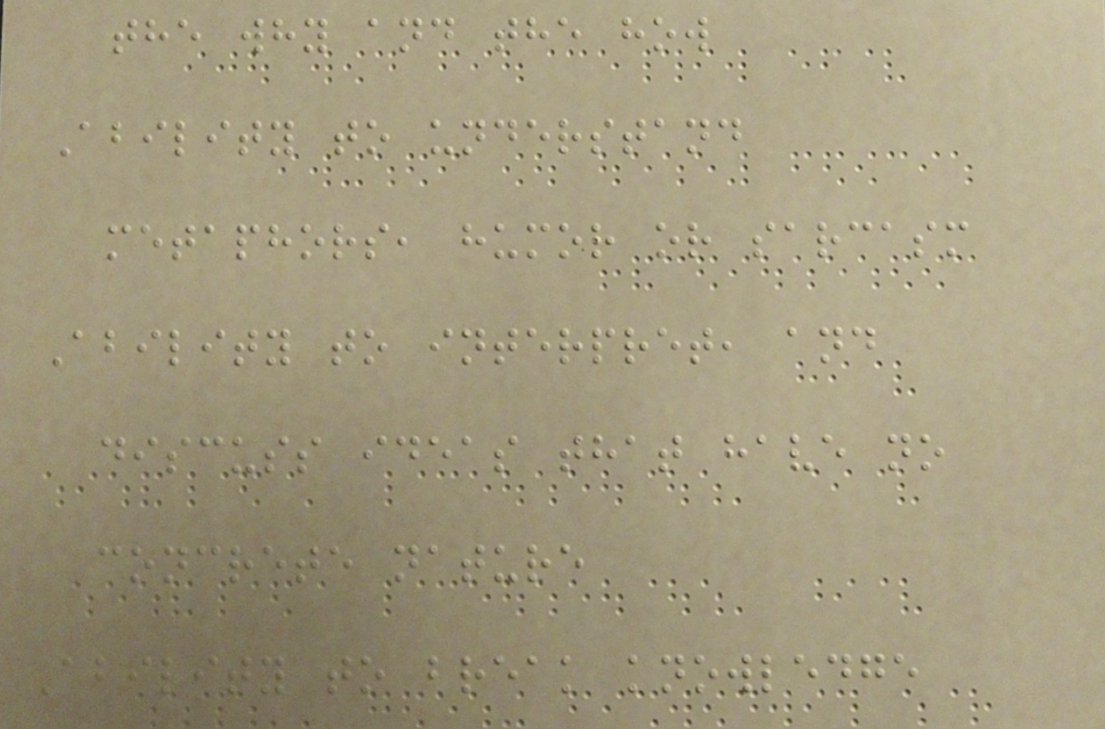the why and the how
Ability to understand
metaphors, humor or sarcasm
Ability to interpret, and
discuss ideas that have no
concrete nature
Ability to break knowledge
